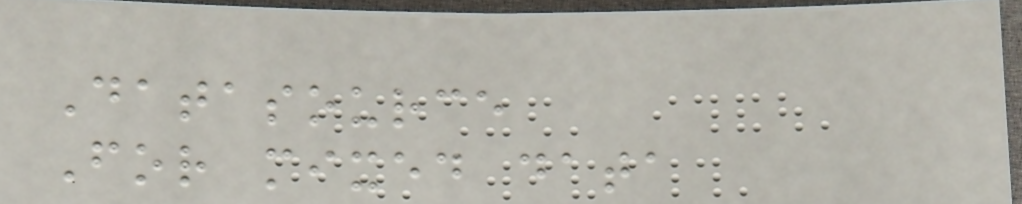Datasource
For mixed data
